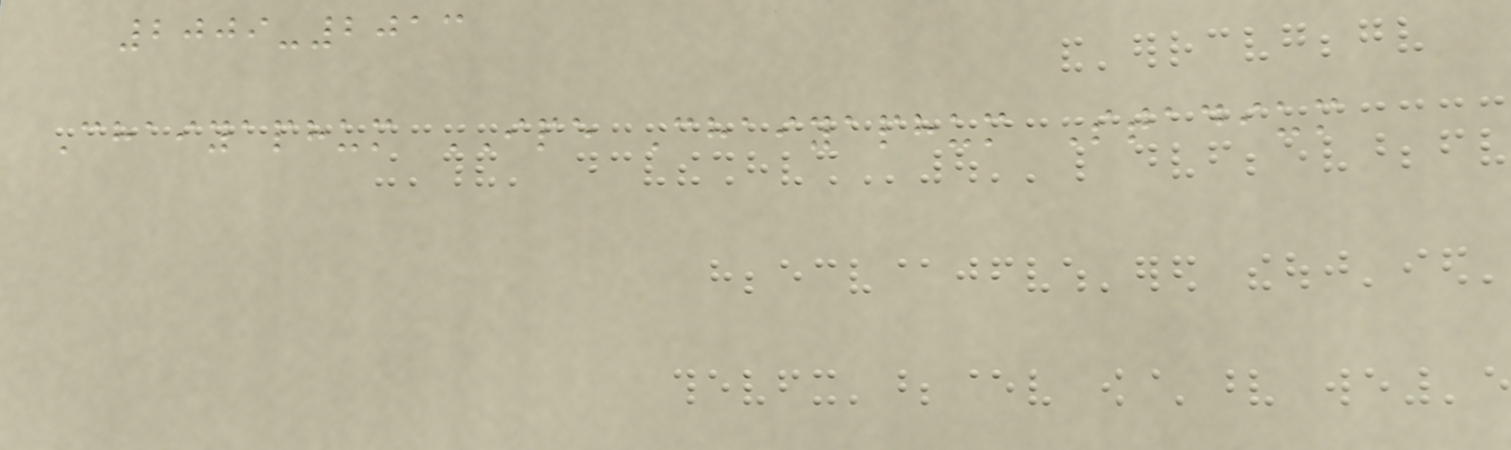2009-2013
Chaiyaphum IPE Chaiyaphum Stadium
